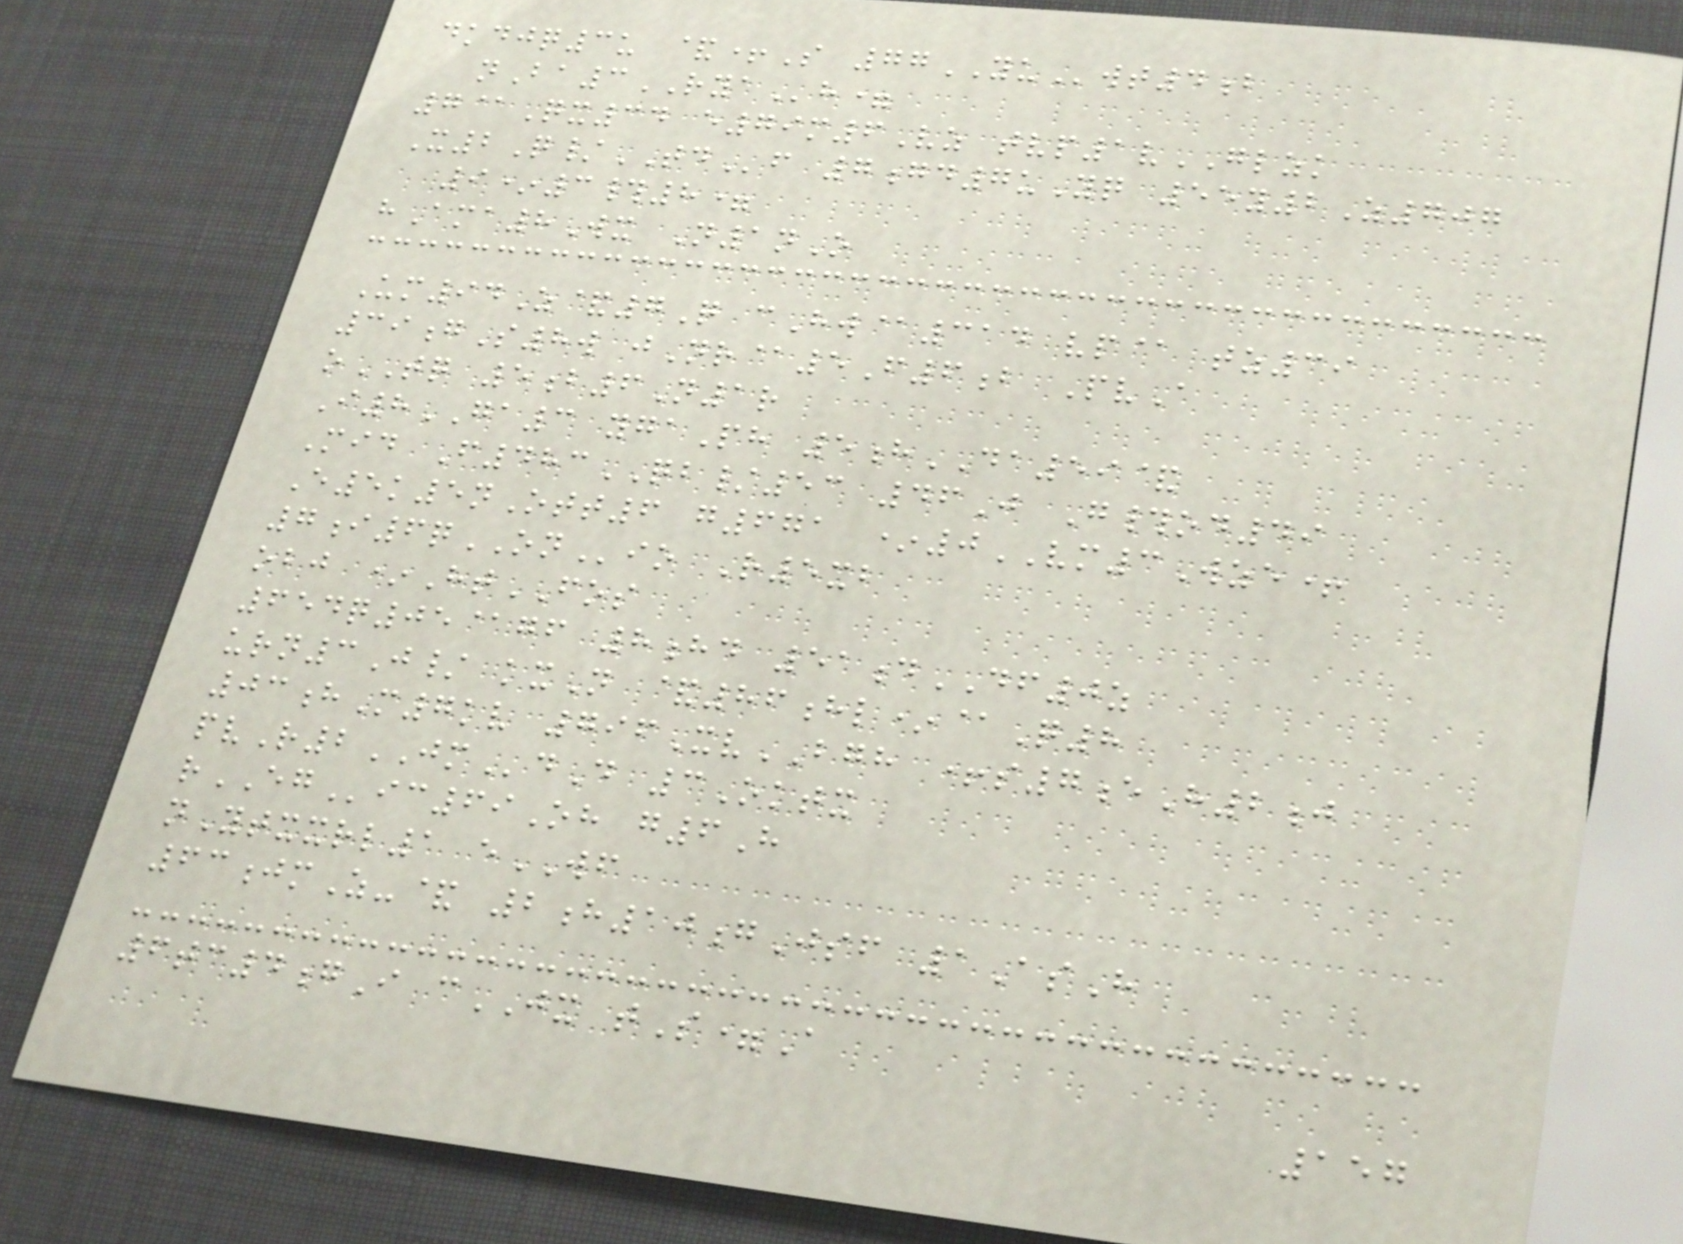dkdjq3u &+S 77YUwt4b
nBa3RYAh=
7@Qx34 e79m6Vz tvp1vGLZK
X2Q/TDf 7gd7uYq 55y2Z707
9*3#8=
hAma8Wx N1nO
Um94Z&7Q cHw@314 vp@ tz39
39gS8w jNr@5F6b PvA
oTQ 5b6N1r
I8GA3 ygaPh 5hDA59&
Mid F483QB/53 46J G#od49
E5k5nOtt6 g671 *0VM3Wze+
7i6qONio R5xb
obj *HtFOS
654q05@gf 8hd 51dDF0z
urn3J/ kxN &86hl*@Q8
03hM7kv 796XvBGH +s7eH2j
pvR2JMdD 3Oktx
rEGic69Oh g6H
nYtxxrl1 eWF
63jmZ-& 2h10gJsf 1AsH
6tc4gI cJX tS=A
157
